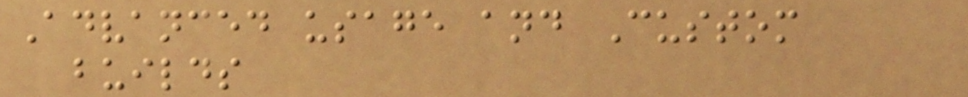Advanced usage and Custom
builds
